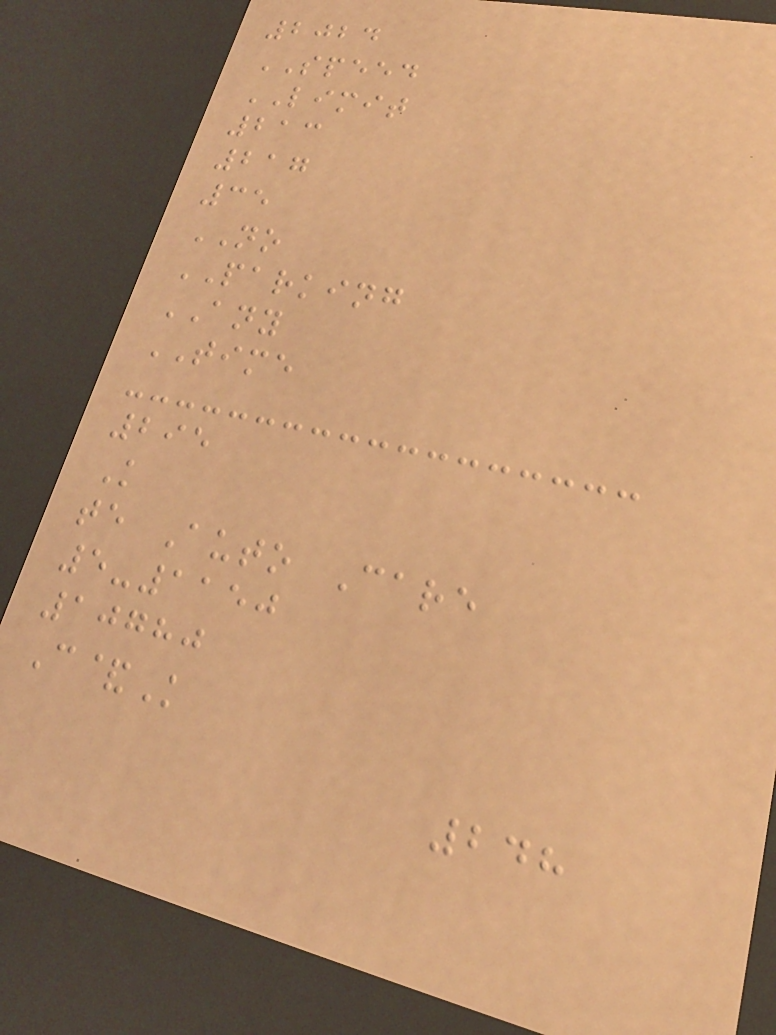2024
SPEED
LIMIT
213
217
35
NO
PARKING
ANY
TIME
295
K
te Auto Care
5-1150
10780
C&K
248
